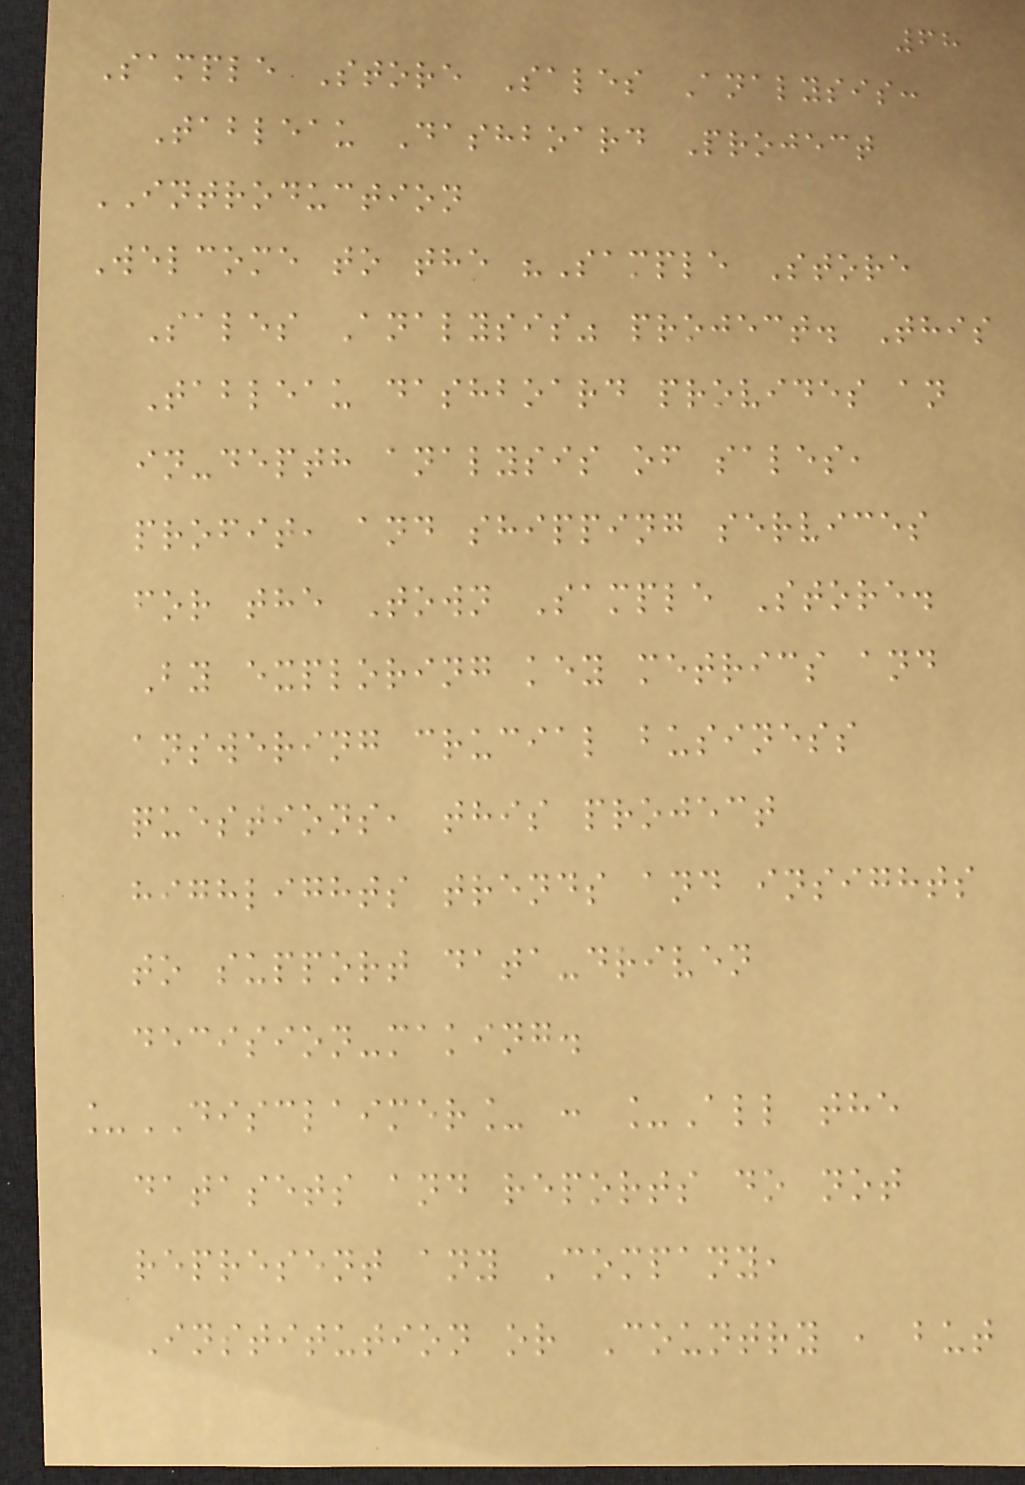68
Sample Store Sales Analysis:
Tableau Dashboard Project
INTRODUCTION
Welcome to the "Sample Store
Sales Analysis" project. This
Tableau dashboard provides an
in-depth analysis of sales,
profit, and shipping services
for the Town Sample Store.
By exploring key metrics and
answering crucial business
questions, this project
highlights trends and insights
to support data-driven
decision-making.
_DISCLAIMER_ : _All the
datasets and reports do not
represent any Company,
Institution or Country , but
